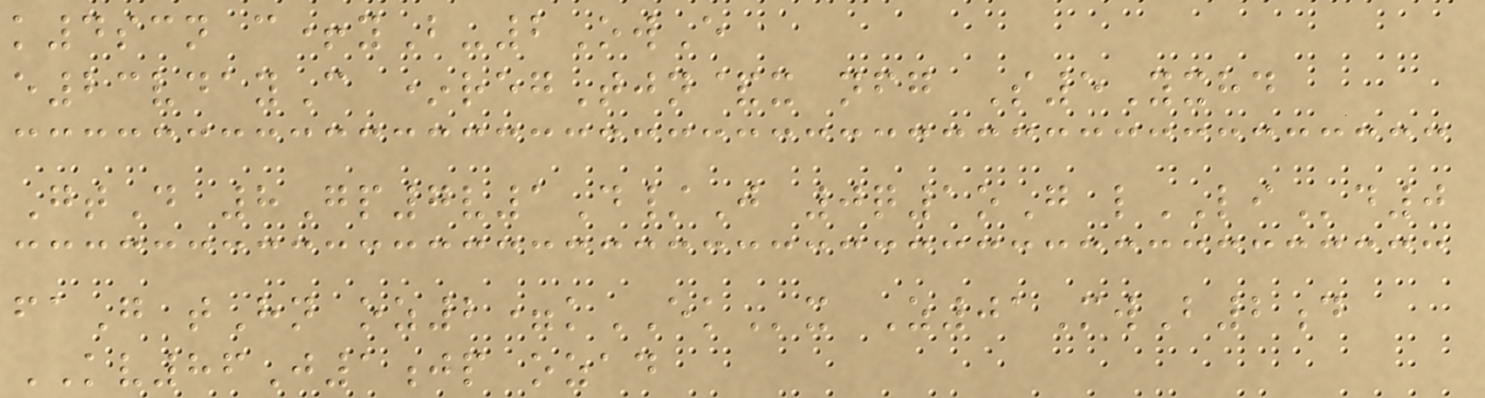k4scn c+yB-2OwE
e23vdayC *regTjn&x nfg S5Yxhd
GtD 8Gp7v1D/J 0q1oG lLId0
faG tHn oz2=kEKx Z01MwB2d
KV86J1jp ozad
